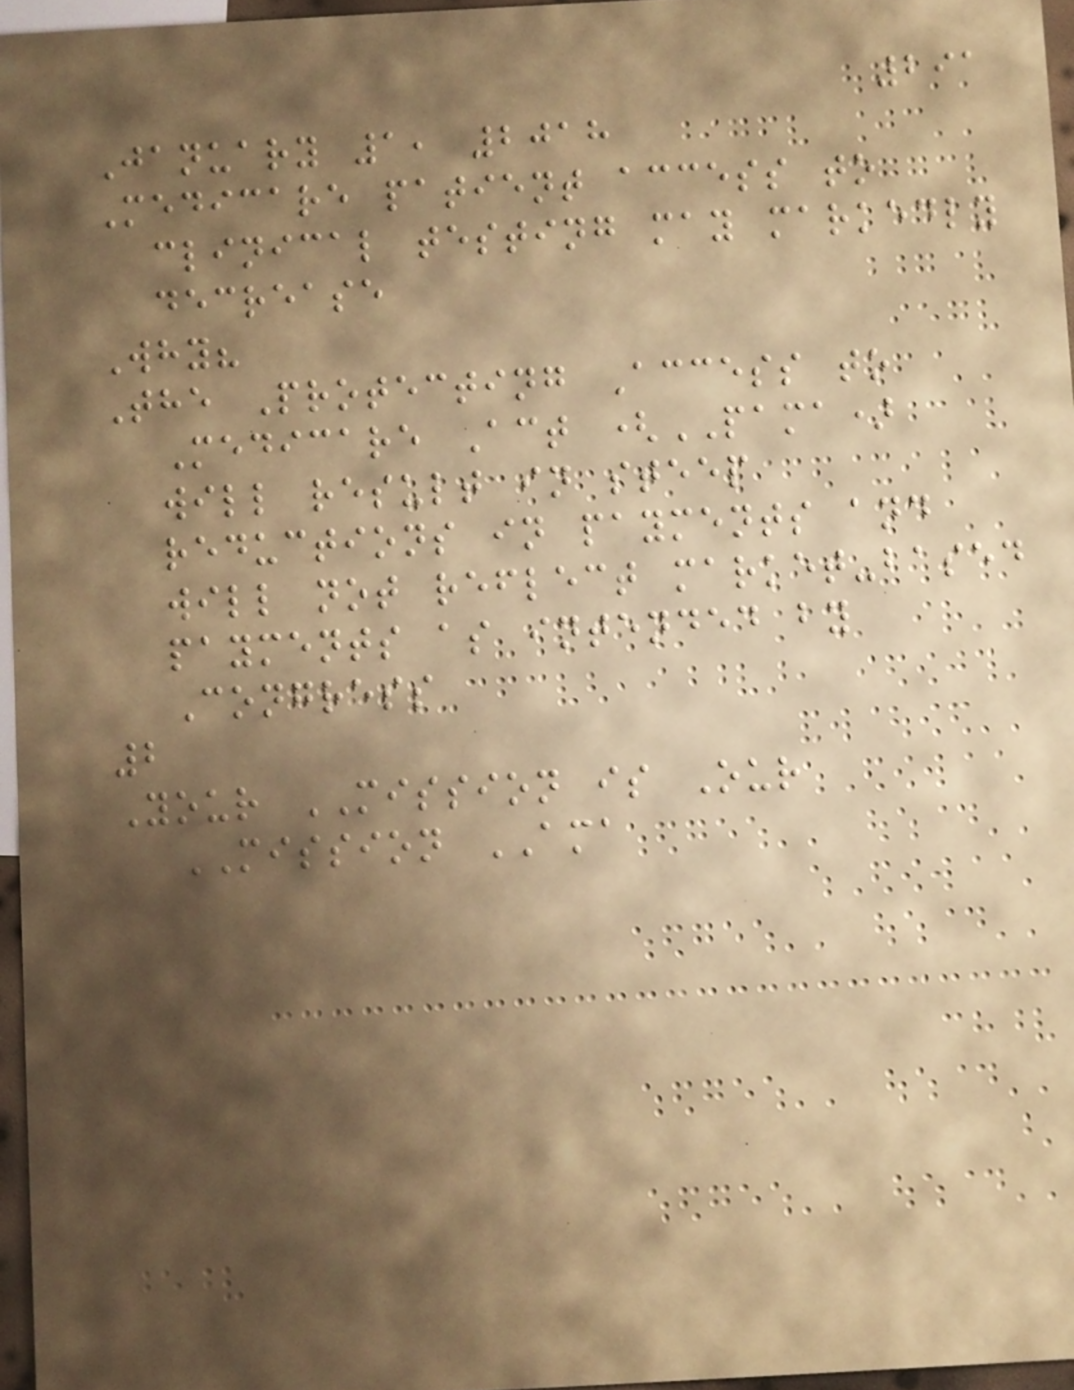291
January 1, 2018
Medicare patient access to
clinical testing may markedly
decrease
Why?
The Protecting Access to
Medicare Act (PAMA)
will result in steep
reductions in payments and
will not reflect market-based
payments as intended by
Congress
2
Your MISSION is Our
MISSION AMA
